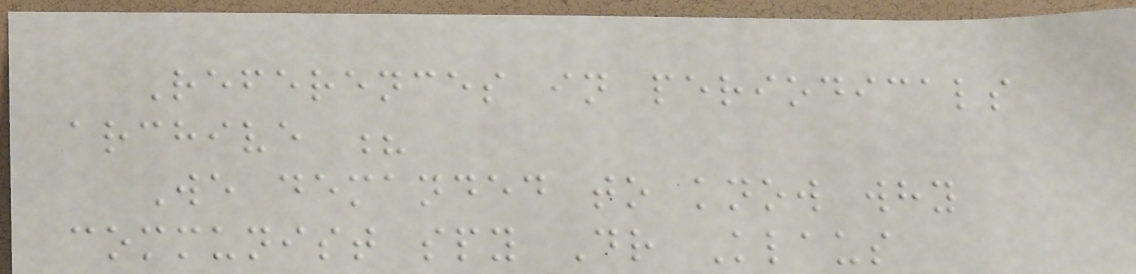References in periodicals
archive ?
We demanded to know why
communist spy Dr Klaus
